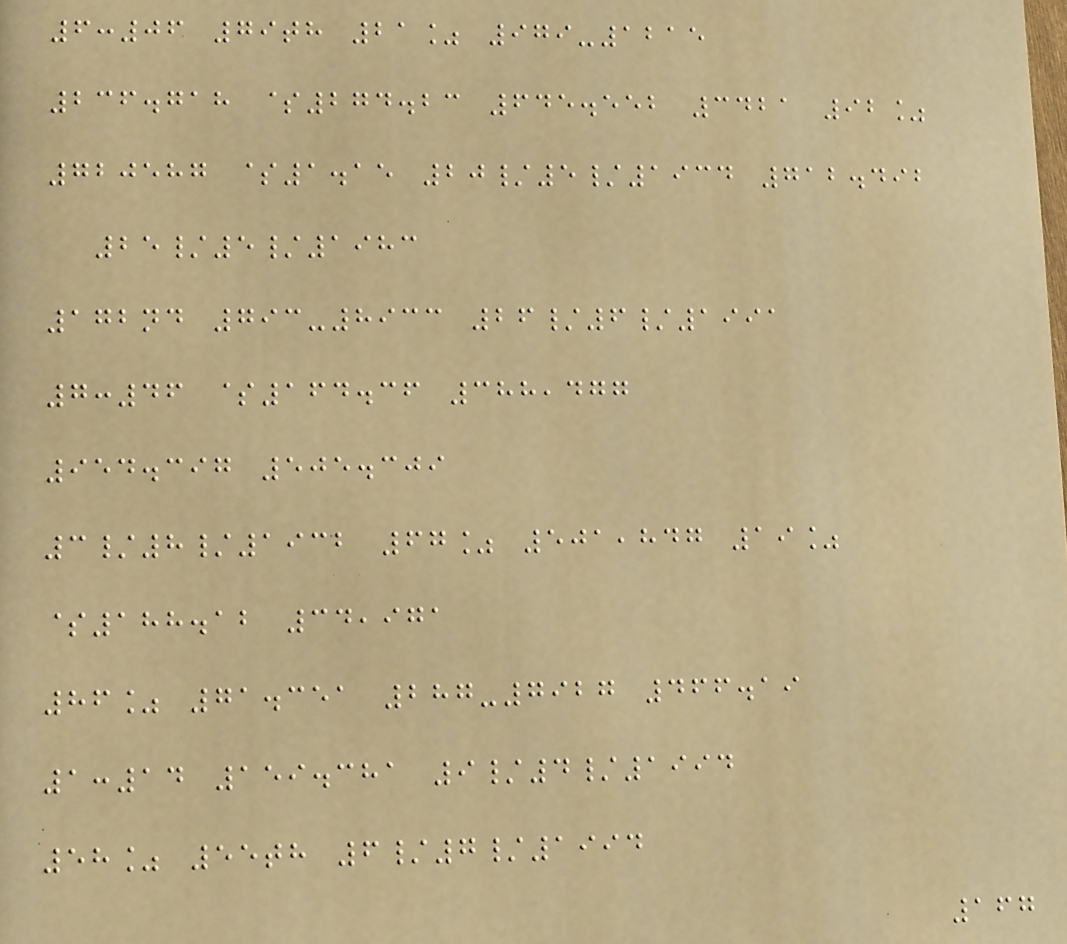6:06 79th 21% 979-1215
236.718 $274.23 645.552 3421 92%
720587 $1.15 20/5/1934 712.492
25/5/1983
172nd 793-8933 26/6/1991
7:46 $164.36 388,477
954.397 505.309
3/8/1932 67% 501,847 19%
$188.12 34,971
86% 71.351 287-7927 466.19
1:14 159.381 9/4/1994
58% 55th 6/7/1994
167
